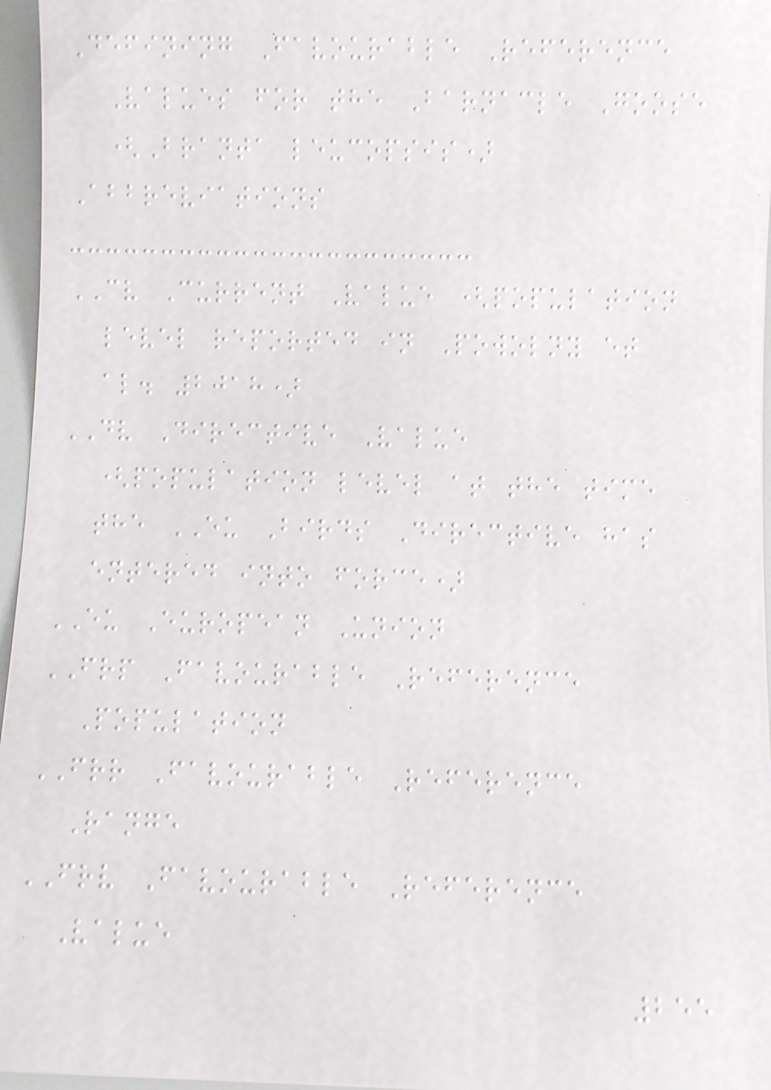Defining Favourable Reference
Values for the Barnacle Goose
(Branta leucopsis)
Abbreviations
CV Current Value (population
level reported in Powolny et
al. 2018)
DV Directive Value
(population level at the time
the EU Birds Directive has
entered into force)
EU European Union
FRP Favourable Reference
Population
FRR Favourable Reference
Range
FRV Favourable Reference
Value
255
